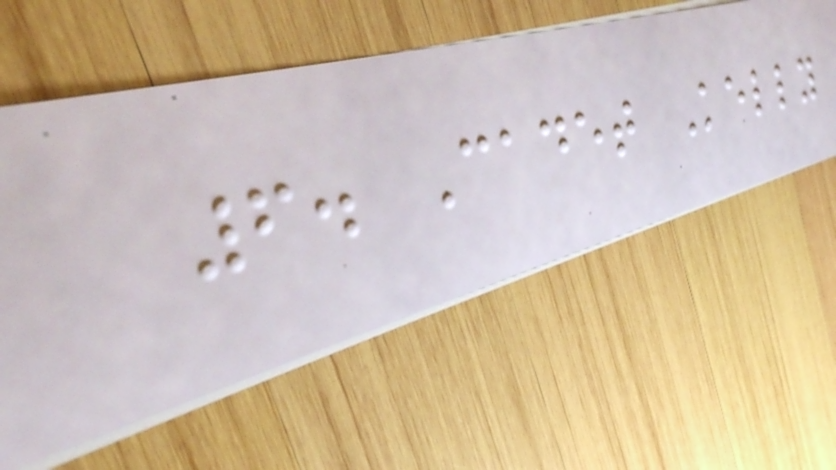6. Cadet Kelly
